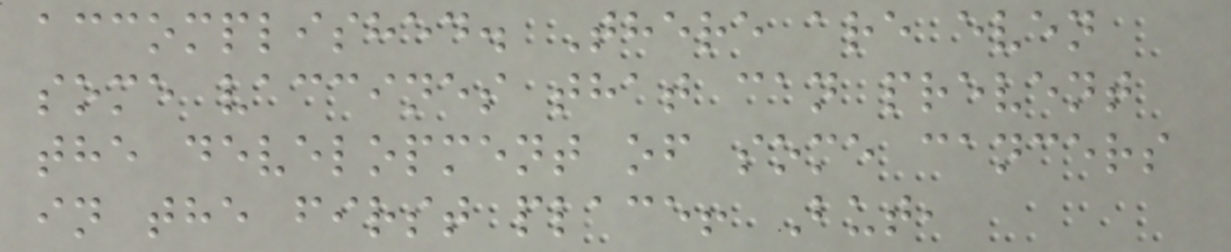accomplished. There are even
some vaccines that can prevent
the development of some cancers
in the first place! But,
